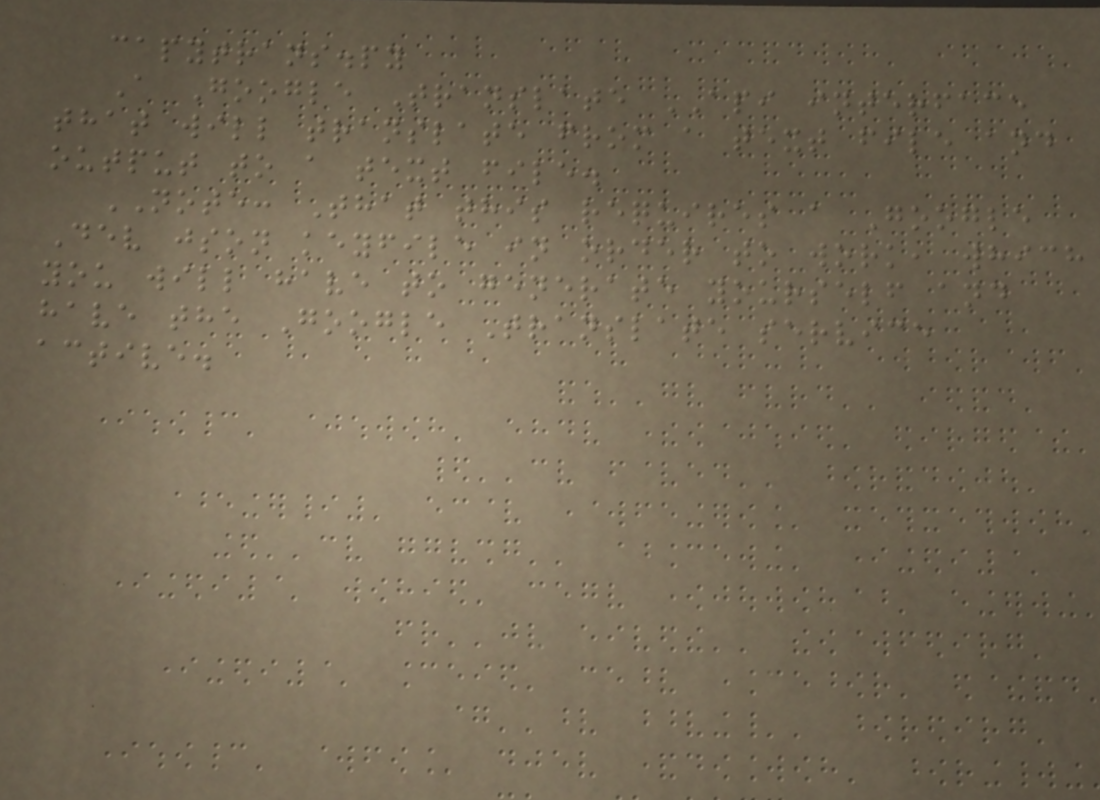capytrans.py
A Google Translate API interface
that will translate from a text file and
output to a text file.
NOTE: That this requires a Google
Dev json keyfile in order to work, which
you will have to generate yourself and
have the Google Translate service
active.
